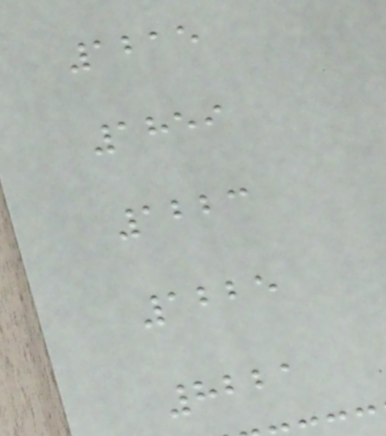1215
1859
1223
1225
8221
